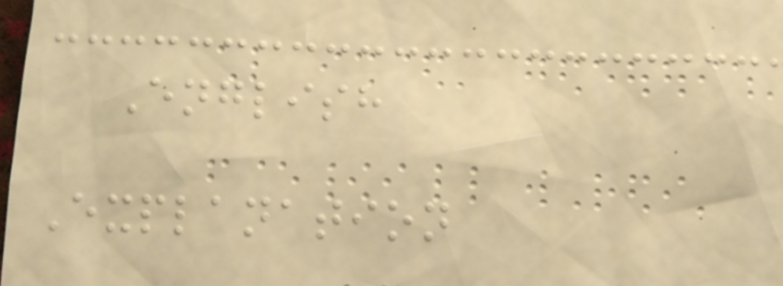English
Explanation
